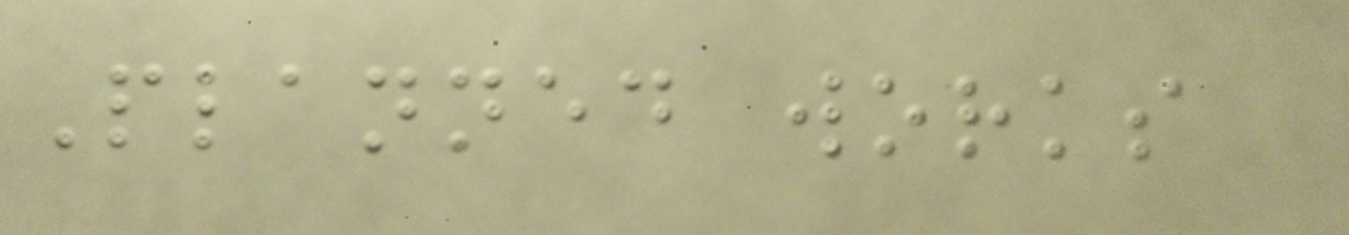Planned works
